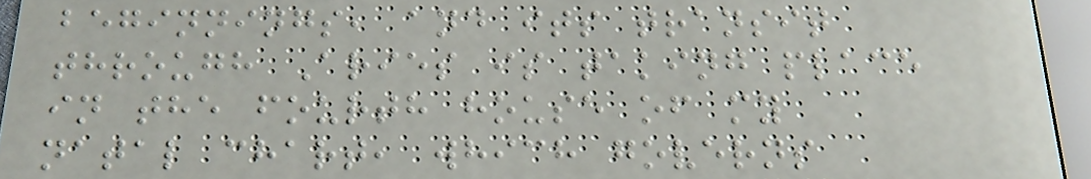beginnings, and its transit
through Aries is taking place
in the fourth house of my
natal chart, which governs
